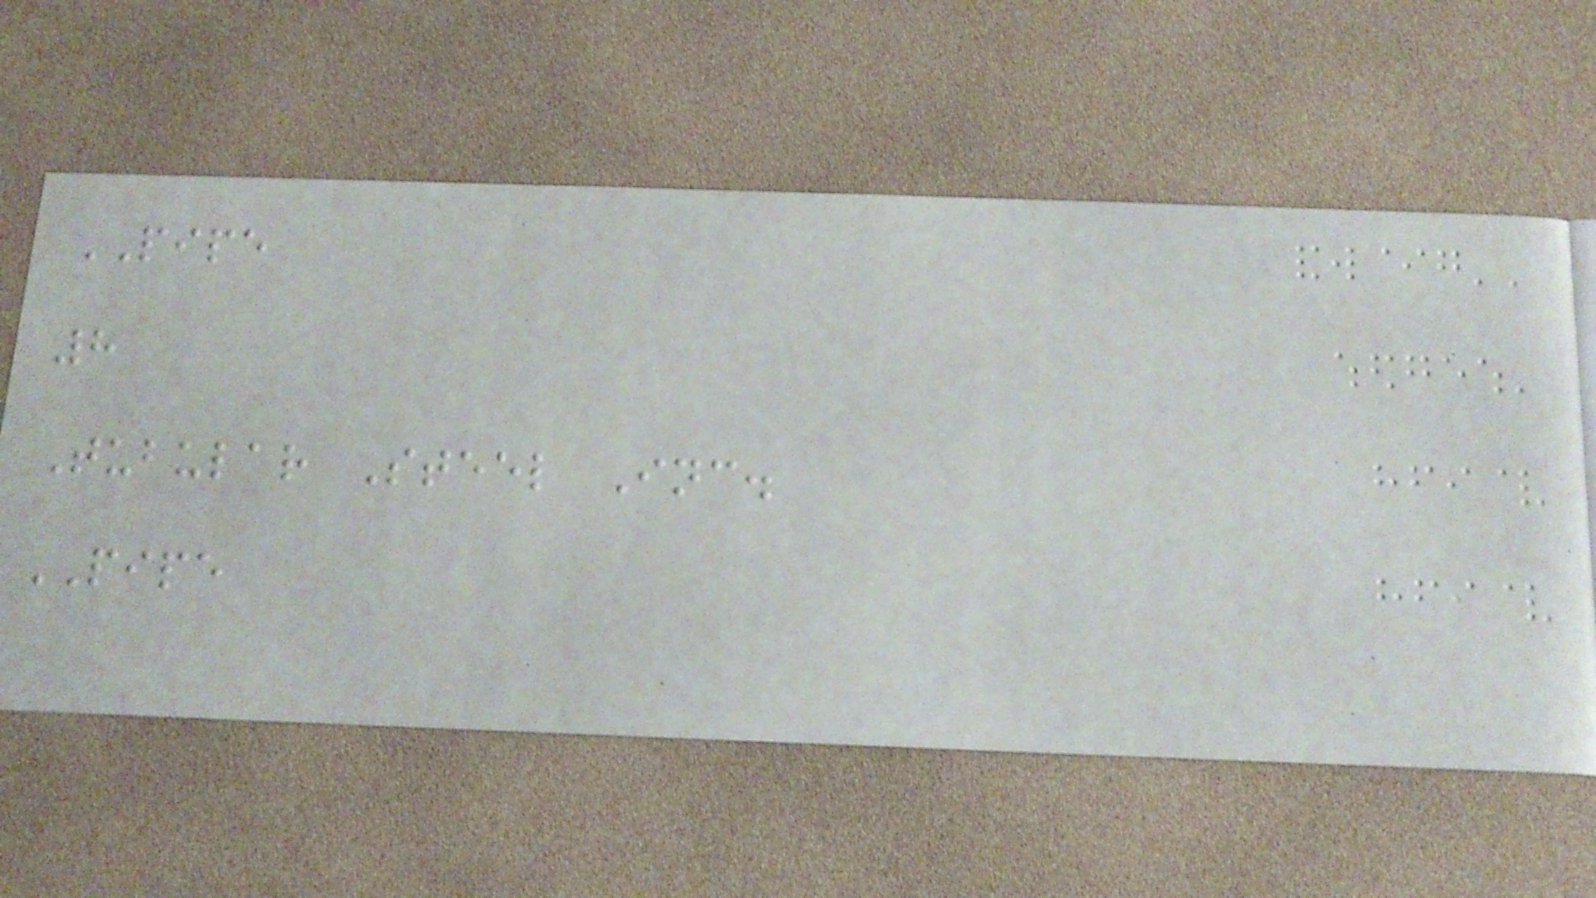PIPE
8
Tubular Steel Inc.
PIPE
